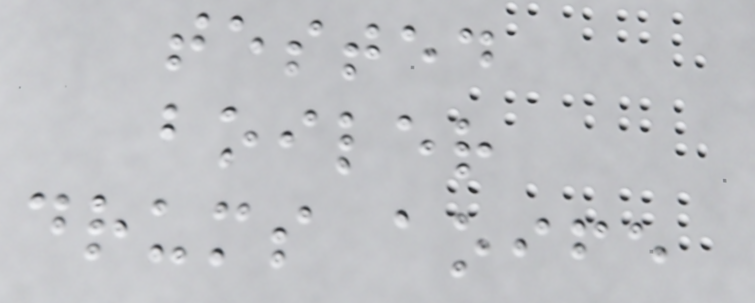tested
boiler
drums aoife
